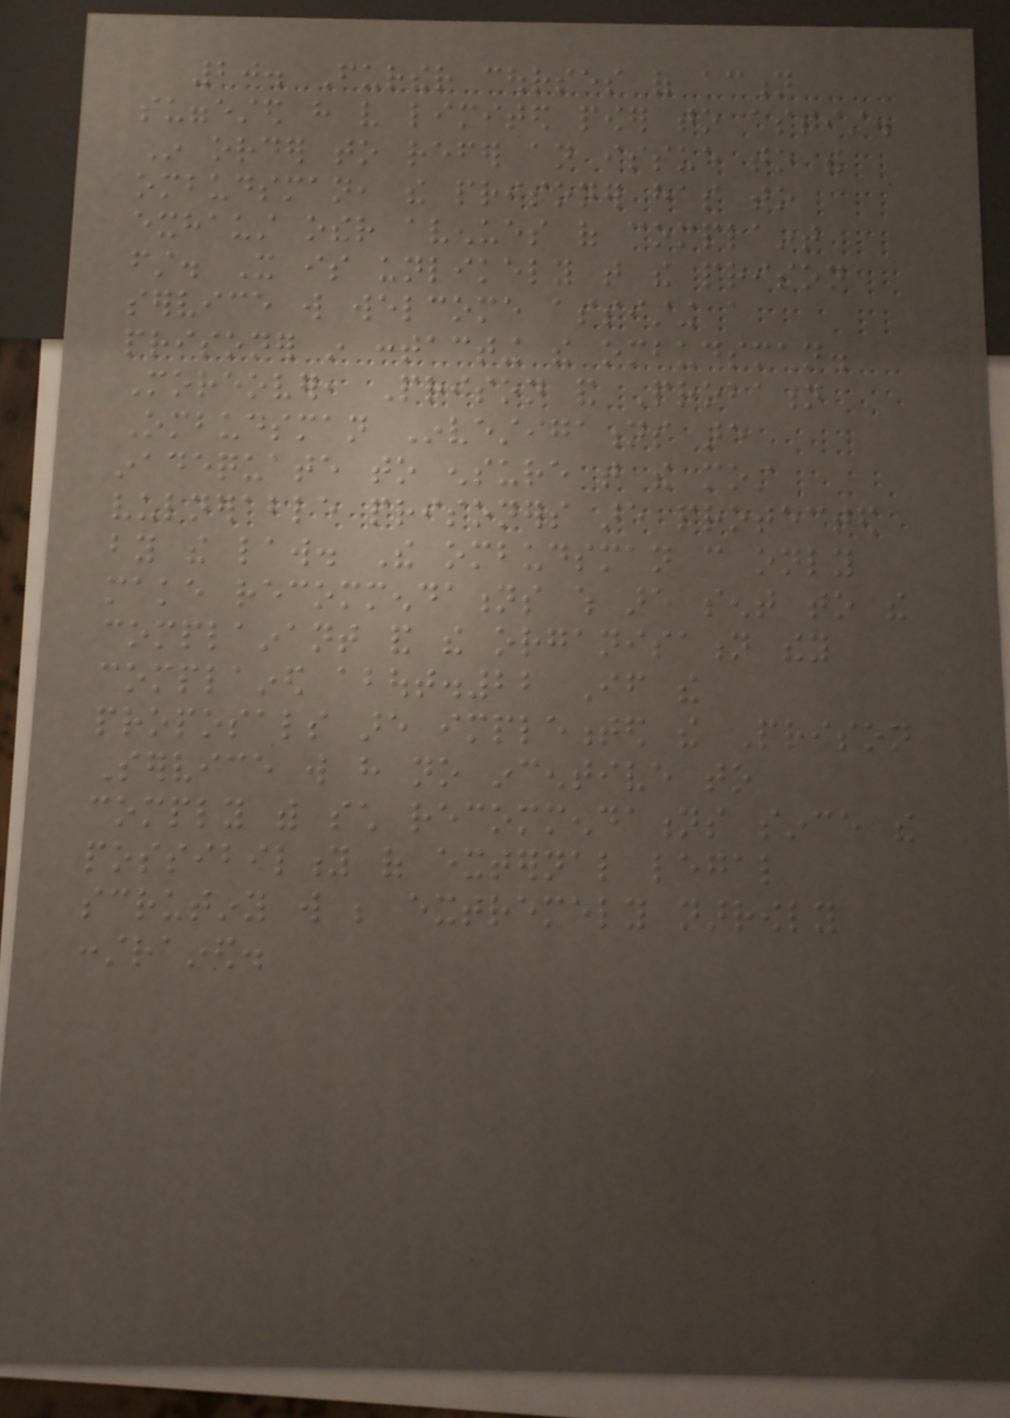20. Further courses of action
suggested have very limited power to assist.
In order to refer an issue to the
ombudsman, the prisoner has to
exhaust other avenues of complaint
first. It is unlikely that the prison
service will welcome assisting a
prisoner in contacting the ombudsman.
Moreover, Prison and Probation
Ombudsman Investigations are
inadequate to ensure that the most
vulnerable prisoners are protected
by the law. The ombudsman can only
make recommendations which are sent to the
complainant and the organisation they
complained about.22 If the
proposals are implemented the Prison
Service will have no incentive to
comply with such recommendations since the
possibility of external legal
scrutiny will be extremely narrowly
constrained.
